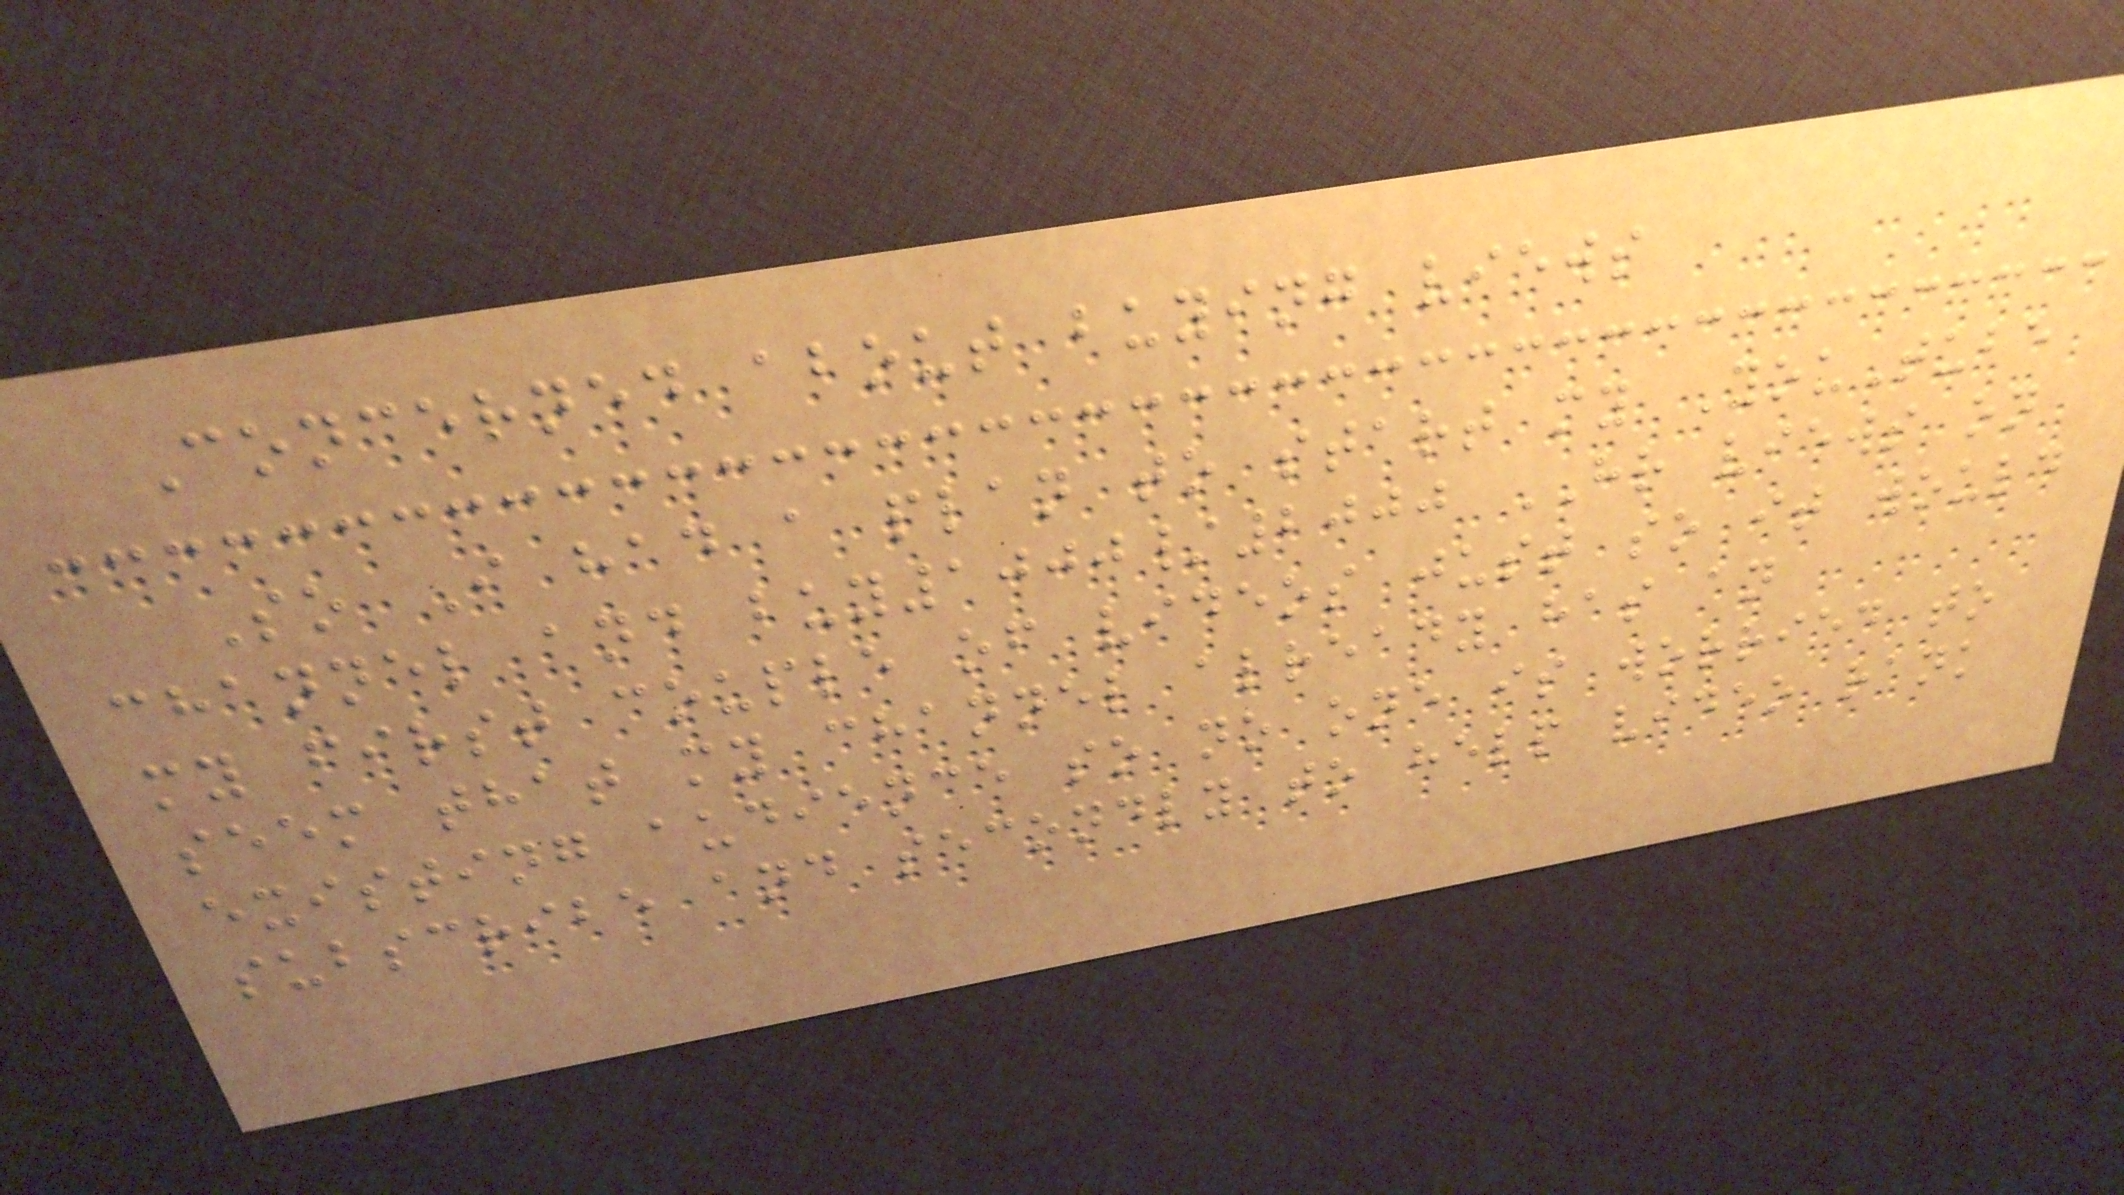Concerned about buying views
So I had a plan to start my YouTube
channel and buy1000/2000 HR views on
my first couple of videos just so it would
seem that my channel already has an
existing audience so no one is worried to
subscribe and secondly to help video rank
